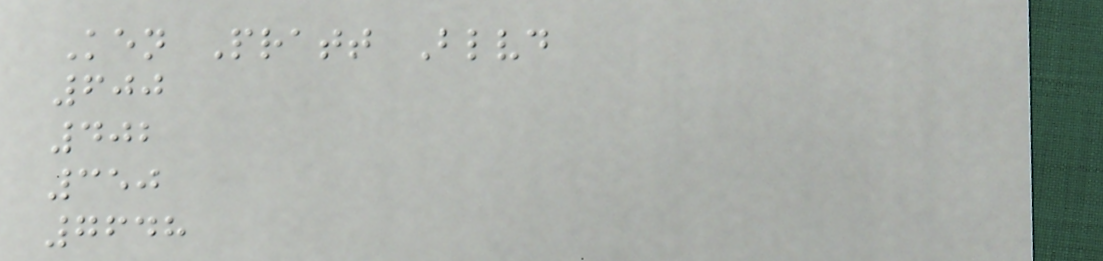Ken Pratt Blvd
600
402
350
7648
